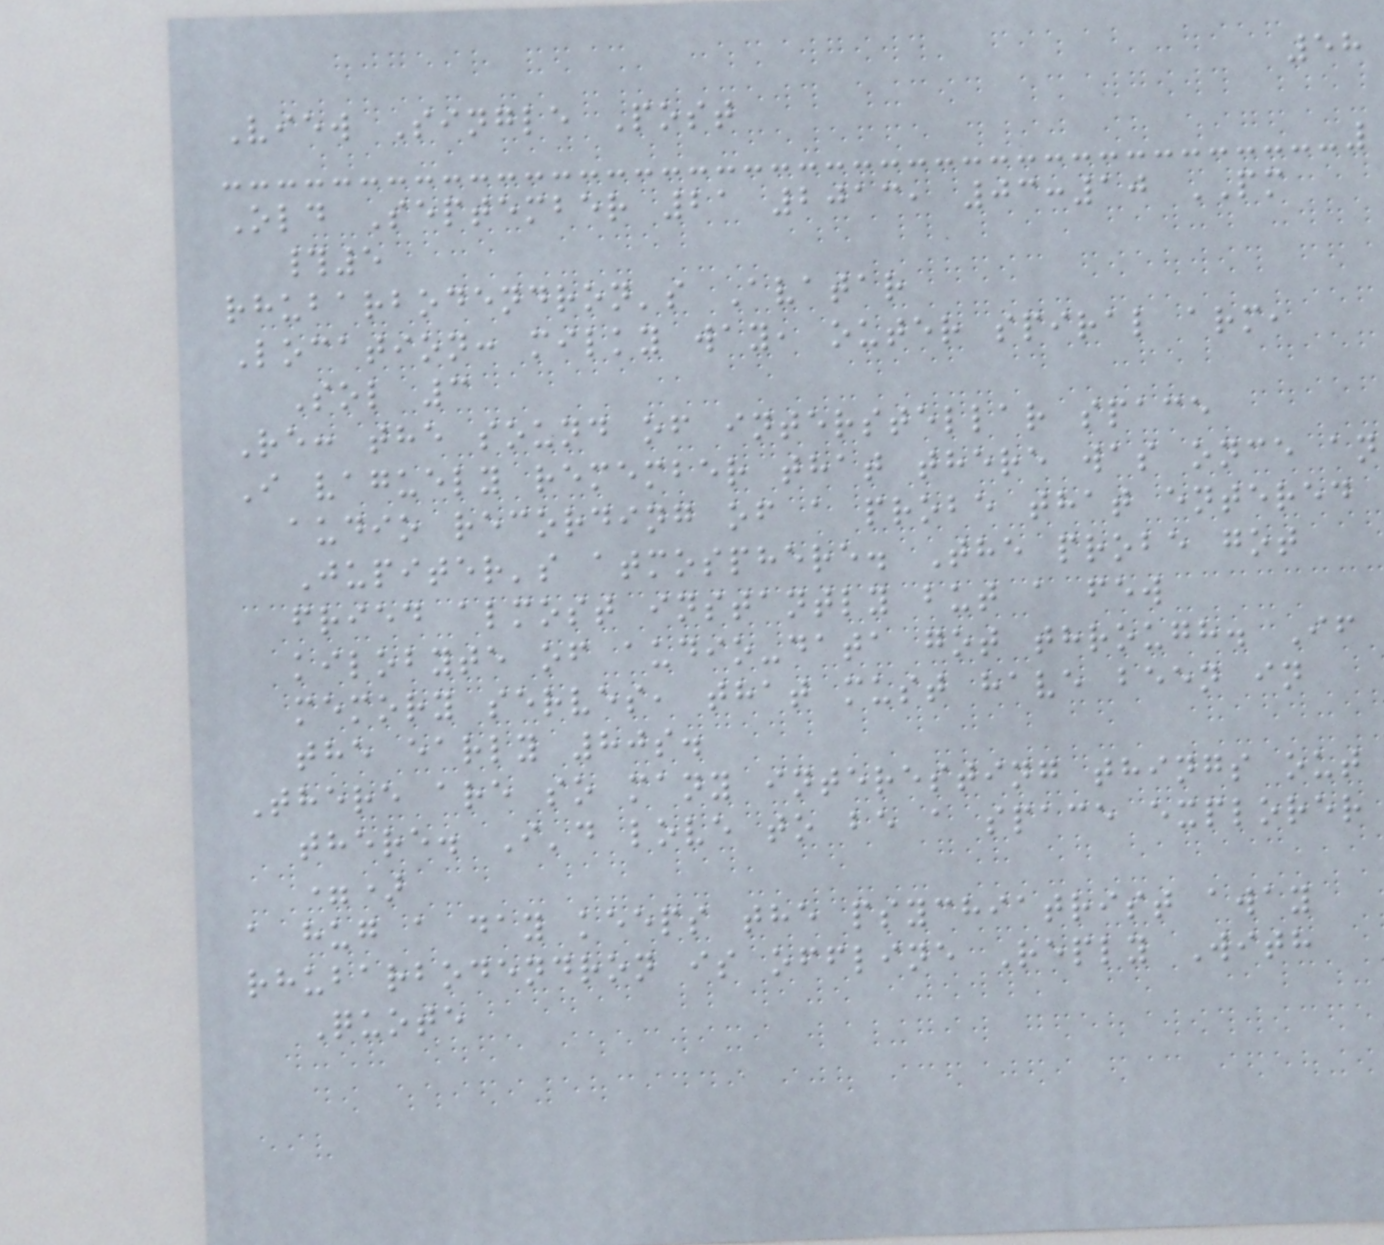58
View Single Post
Old September 21 2013, 03:10 PM
#5
rhubarbodendron's Avatar
Location: milky way, outer spiral arm,
Sol 3
Re: the sound of interstellar space
I vaguely remember that there was once an
audio recording of a probe that entered
Jupiter's atmosphere. The probe got
fried almost instantly but a few
kilobyte of audio-data got through. If
memory serves, that must have been in
the early 80s.
There are so many interesting things out
there. I'd love to be a space explorer
=)
a hug a day keeps the psychiatrist away
rhubarbodendron is offline Reply With
Quote
